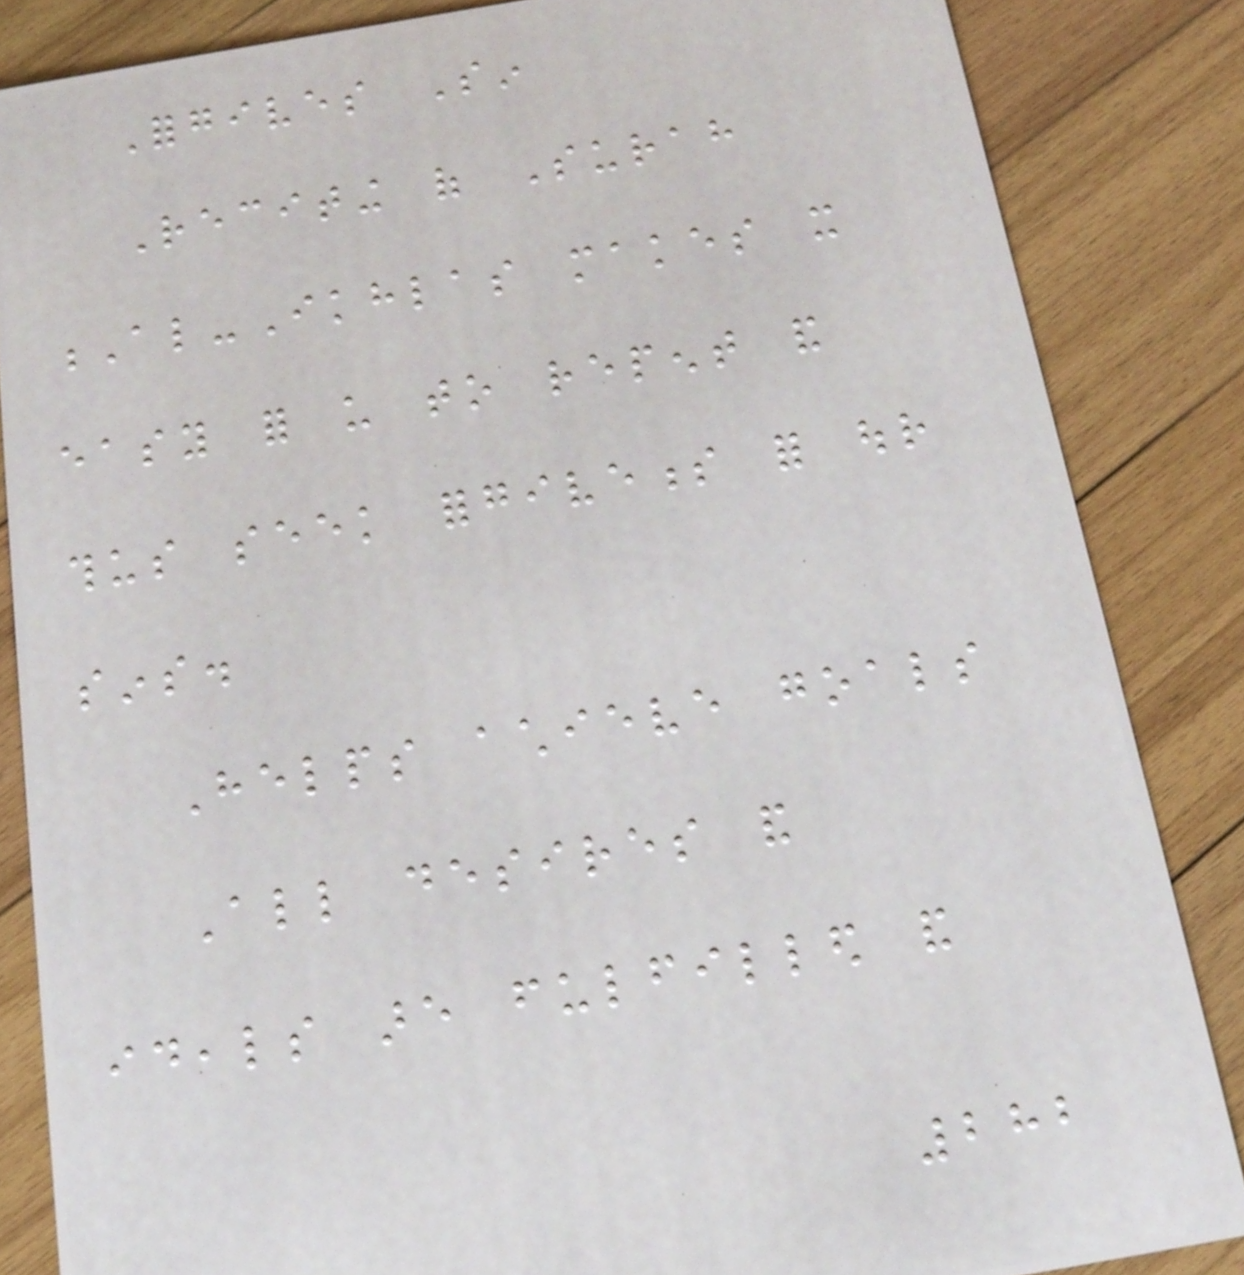Forgives Sin
Reciting of Surah
Al-Ikhlas makes it
easy for us to repent and
thus seek forgiveness for our
sins.
Helps achieve goals
All desires and
ideals are fulfilled and
282
